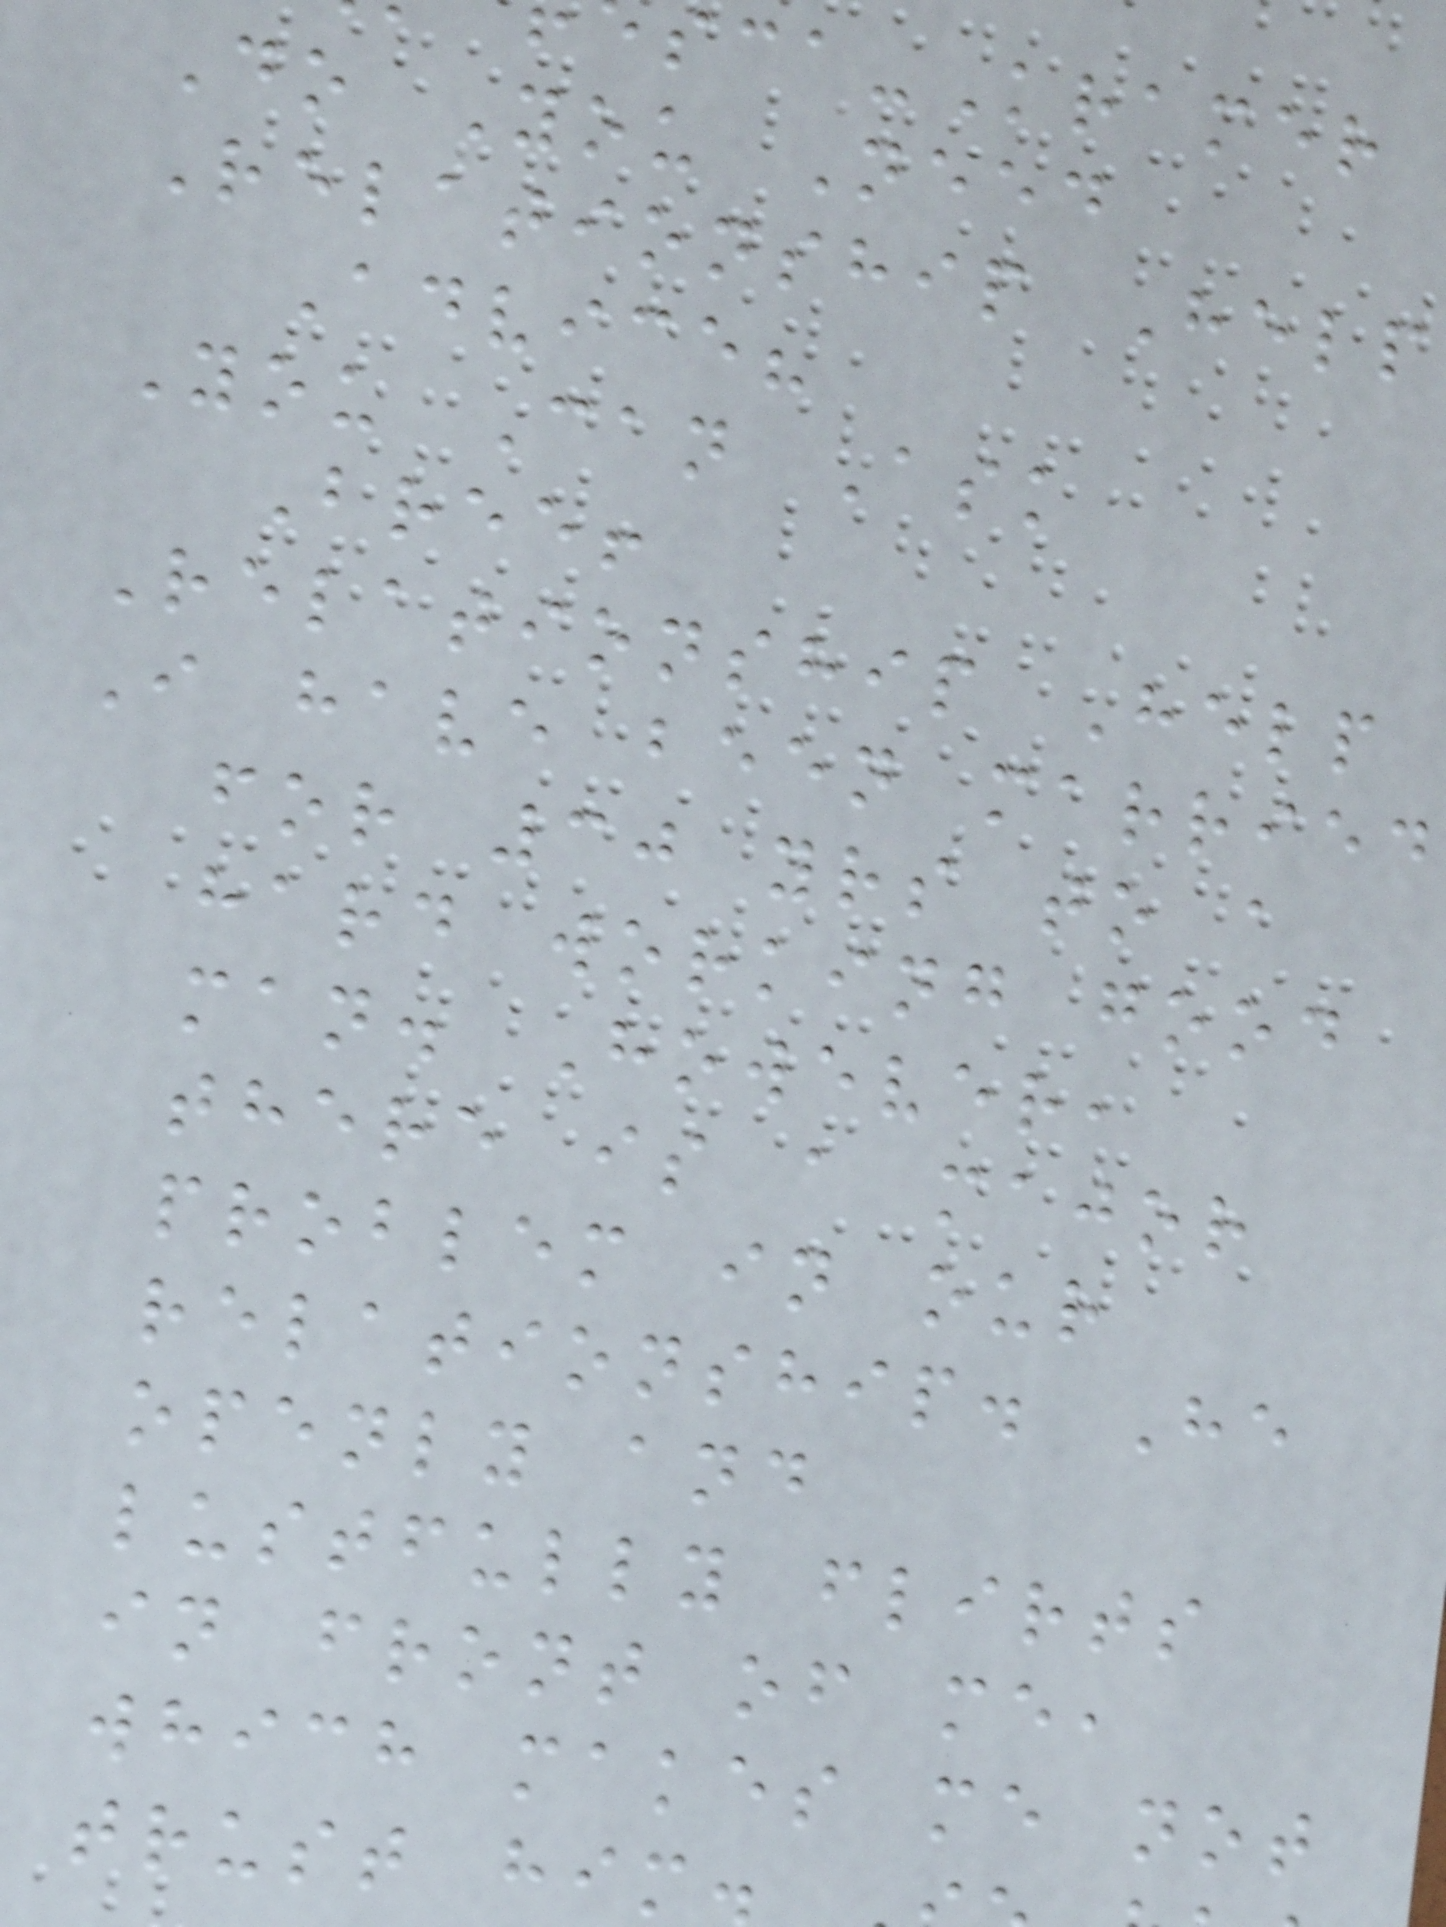sca-Kramer
Do You Need
Relationship Help
Advice?
You Can Ask
Bree!
Relationship Help
I have been married
for 30 yrs to a
hard working good
man. However,
there is a major
problem in our
relationship. He
openly and
lustfully flirts
in front of me,
which makes me not
trust him.
